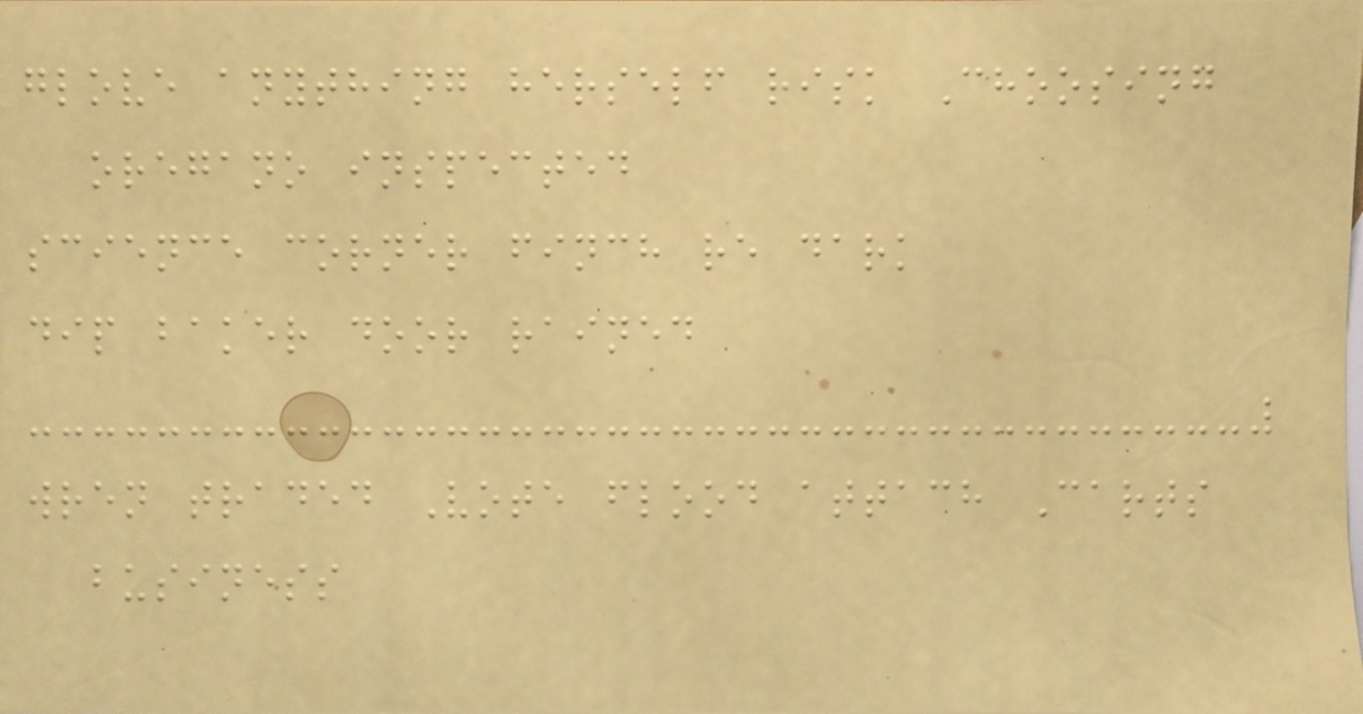glove anything herself risk Choosing
oregano inspected
science corner finch re dark
dip baker door rained
wren traded Vote flood attach Carts
business
